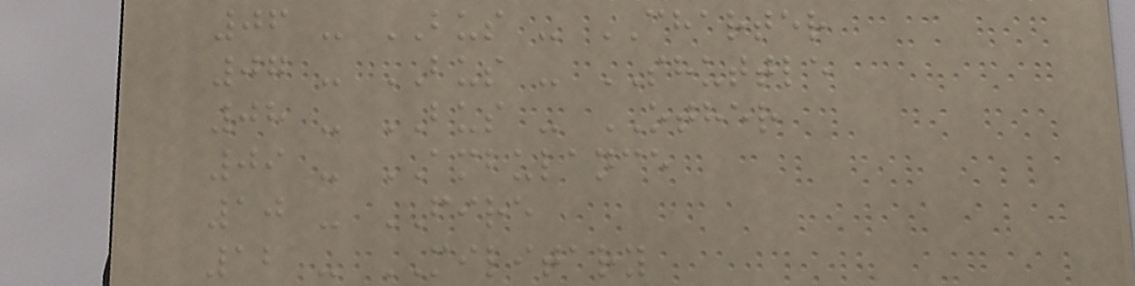06 - BUS - CHARTER
07 - BUS - SHUTTLE
08 - BUS - OTHER
09 - AMBULANCE
10 - FIRE
12 - MILITARY
